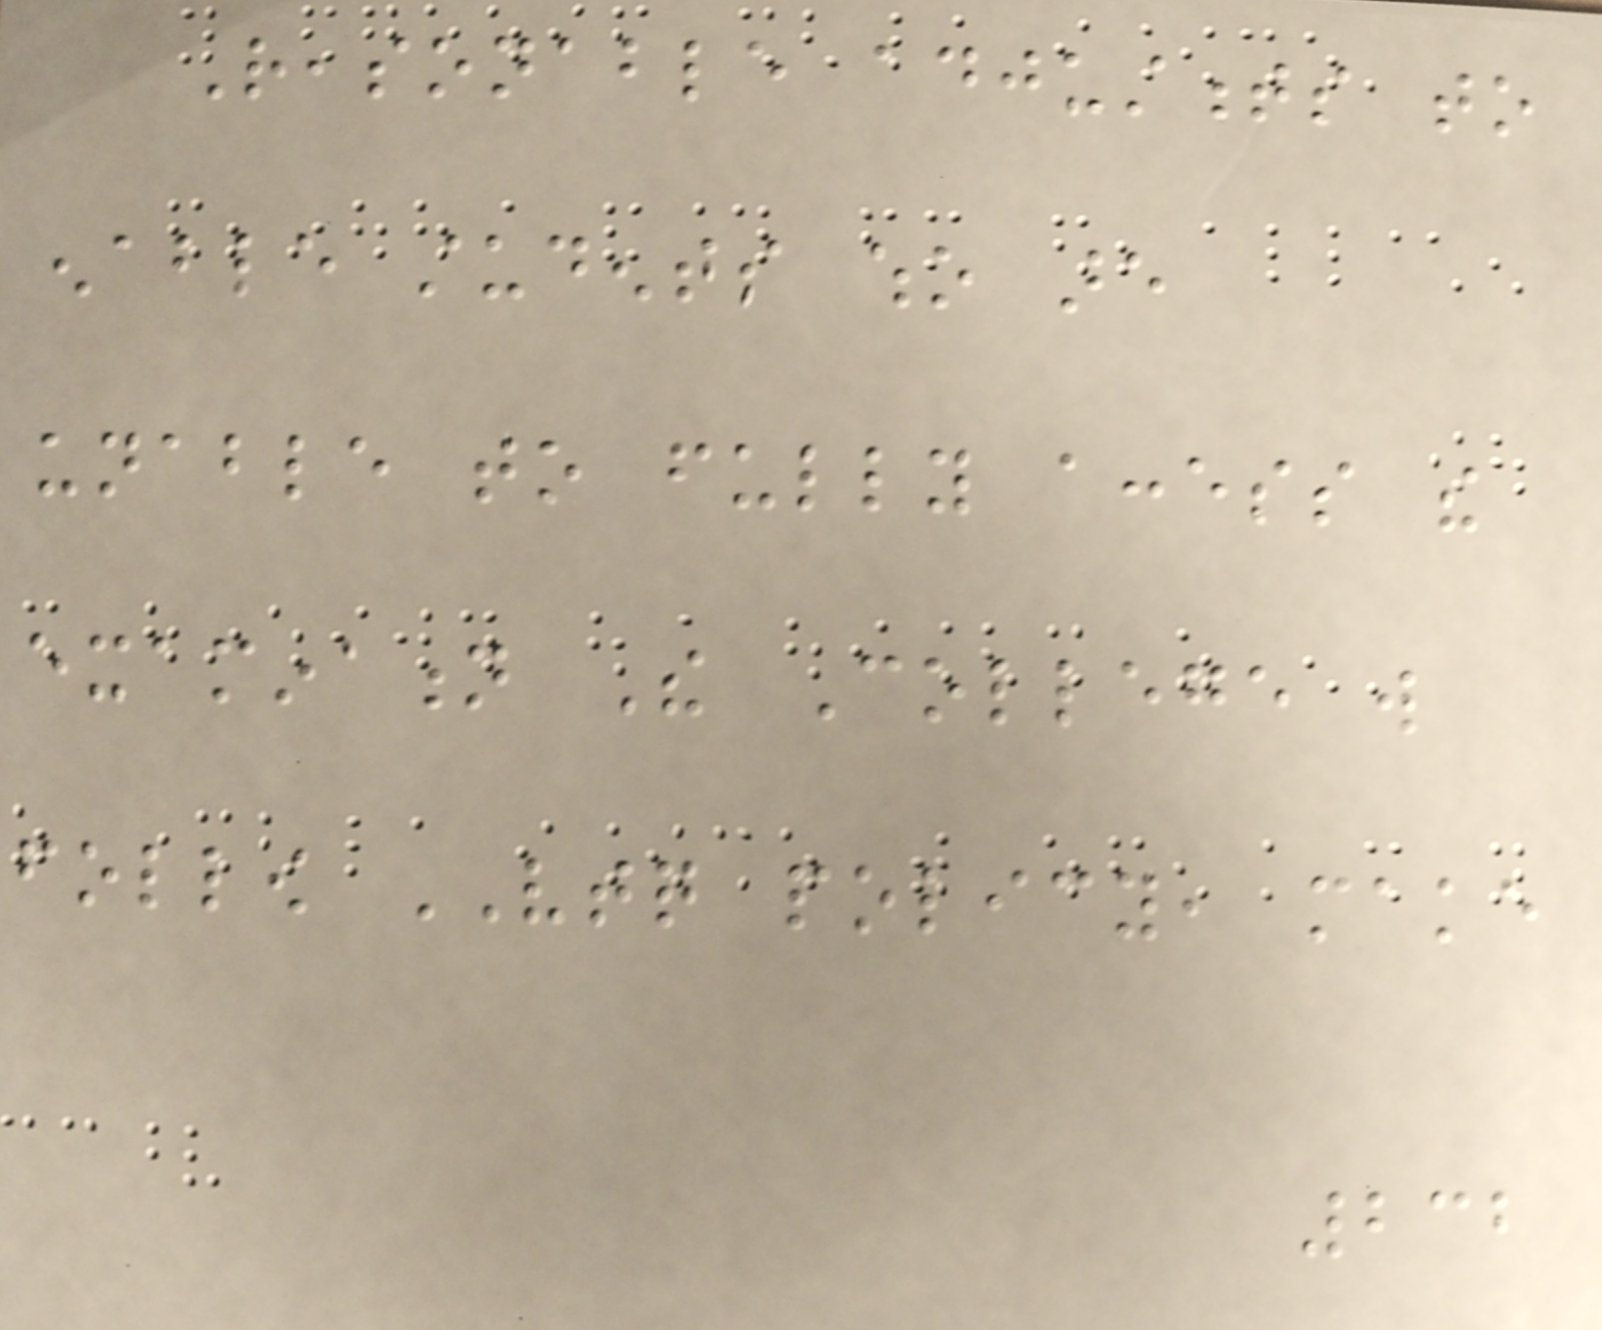Reasonable adjustments to
enable students who are
unable to fully access the
examination The College will
follow VTQ policy, make
232
